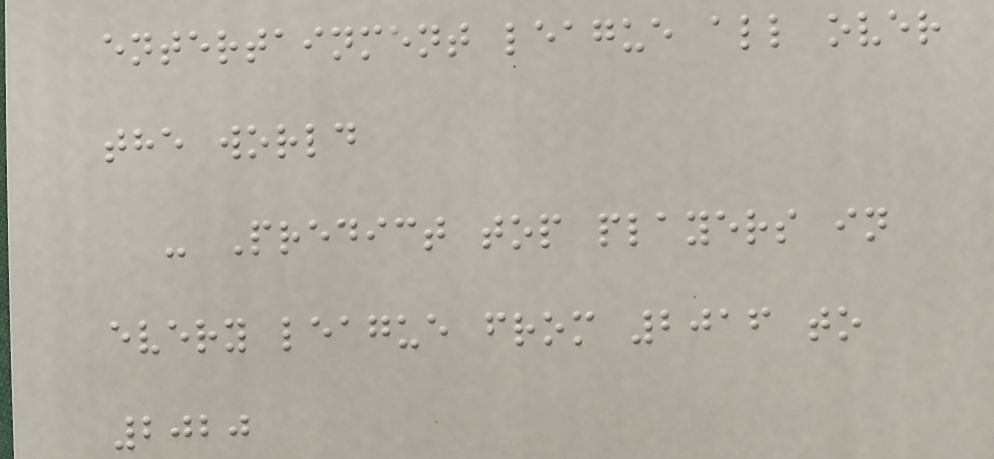entertainment league all over
the world
- Predict top players in
every league from 2016 to
2020
